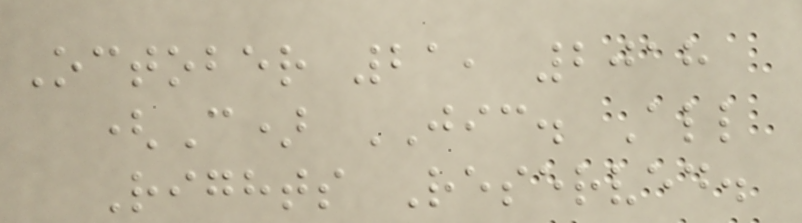October 21, 2018
(C) JIC. All
Rights Reserved.
